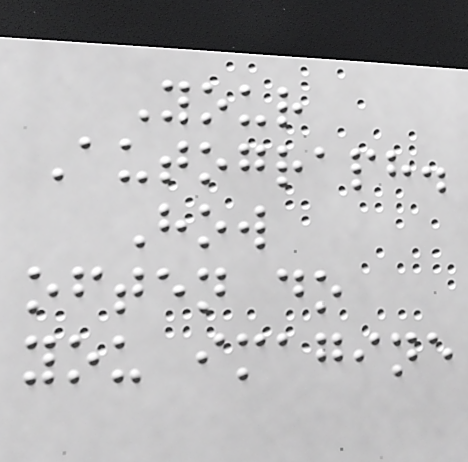Your
Autograph.
How
often do
you imagine
